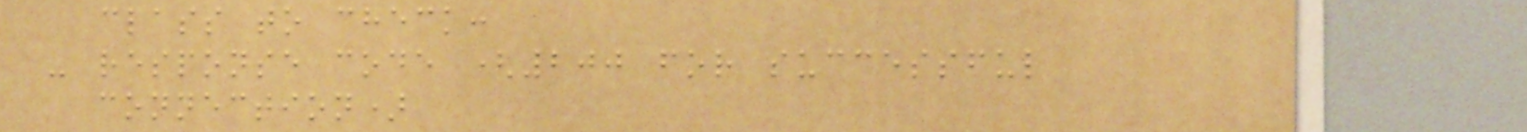class to check:
- response code (200 for successful
connection)
